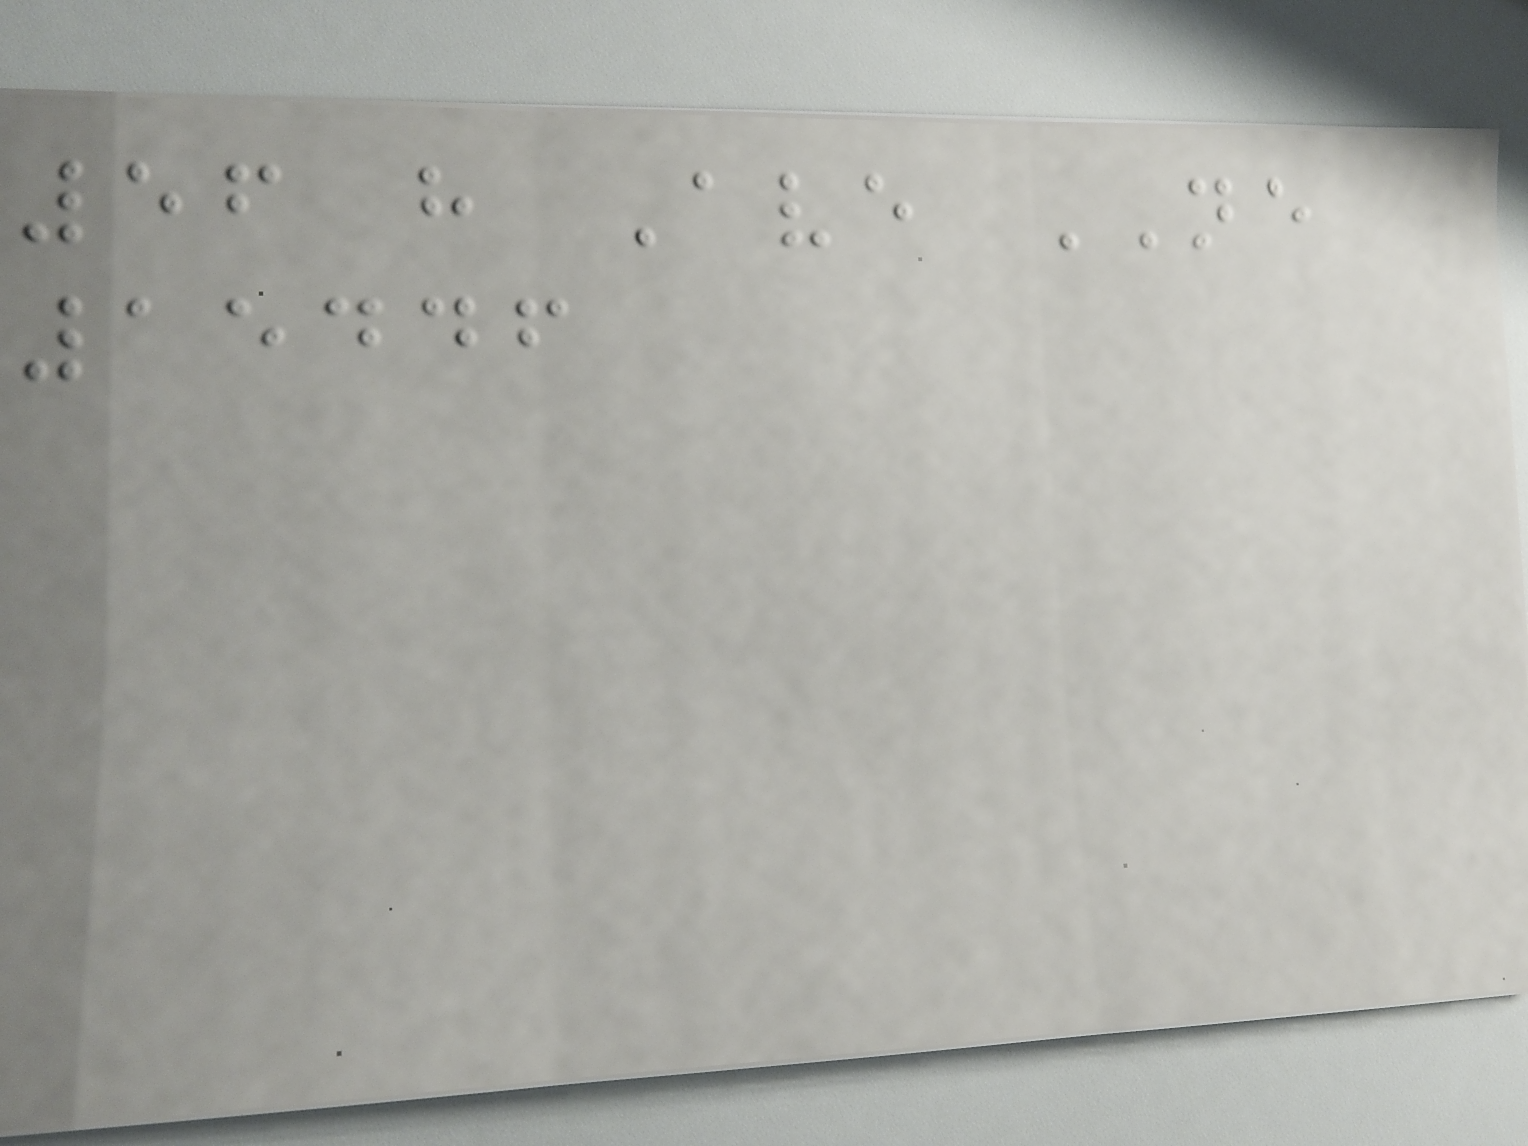56 h Ave NE
15446
